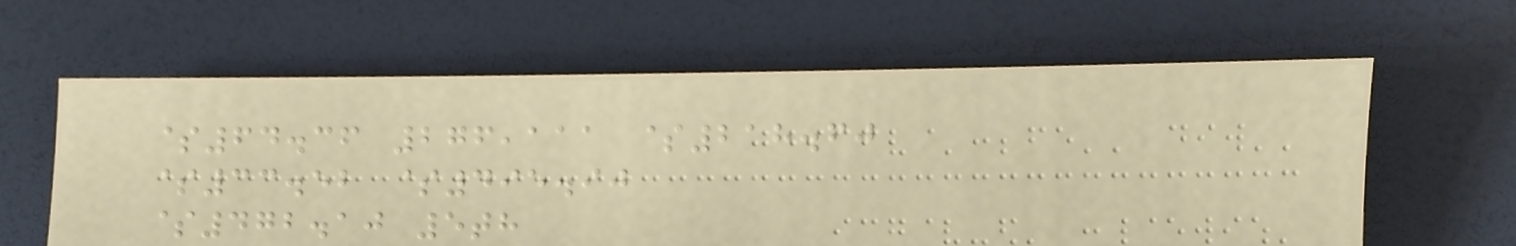$64.36 276,111 $218.60
$33.52 $495.90
$472.10 5th
